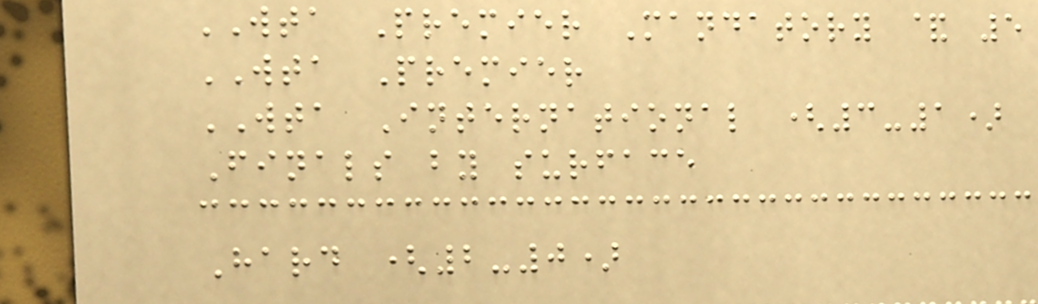WTA Premier Mandatory & 5
WTA Premier
WTA International (3-1)
Finals by surface
Hard (2-0)
